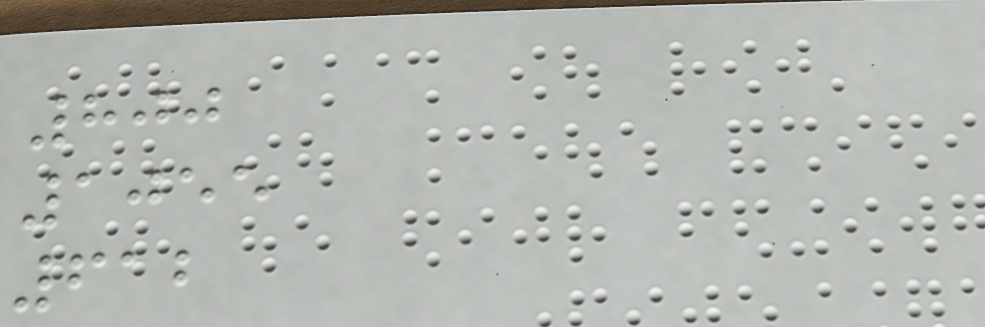800
1055
612
